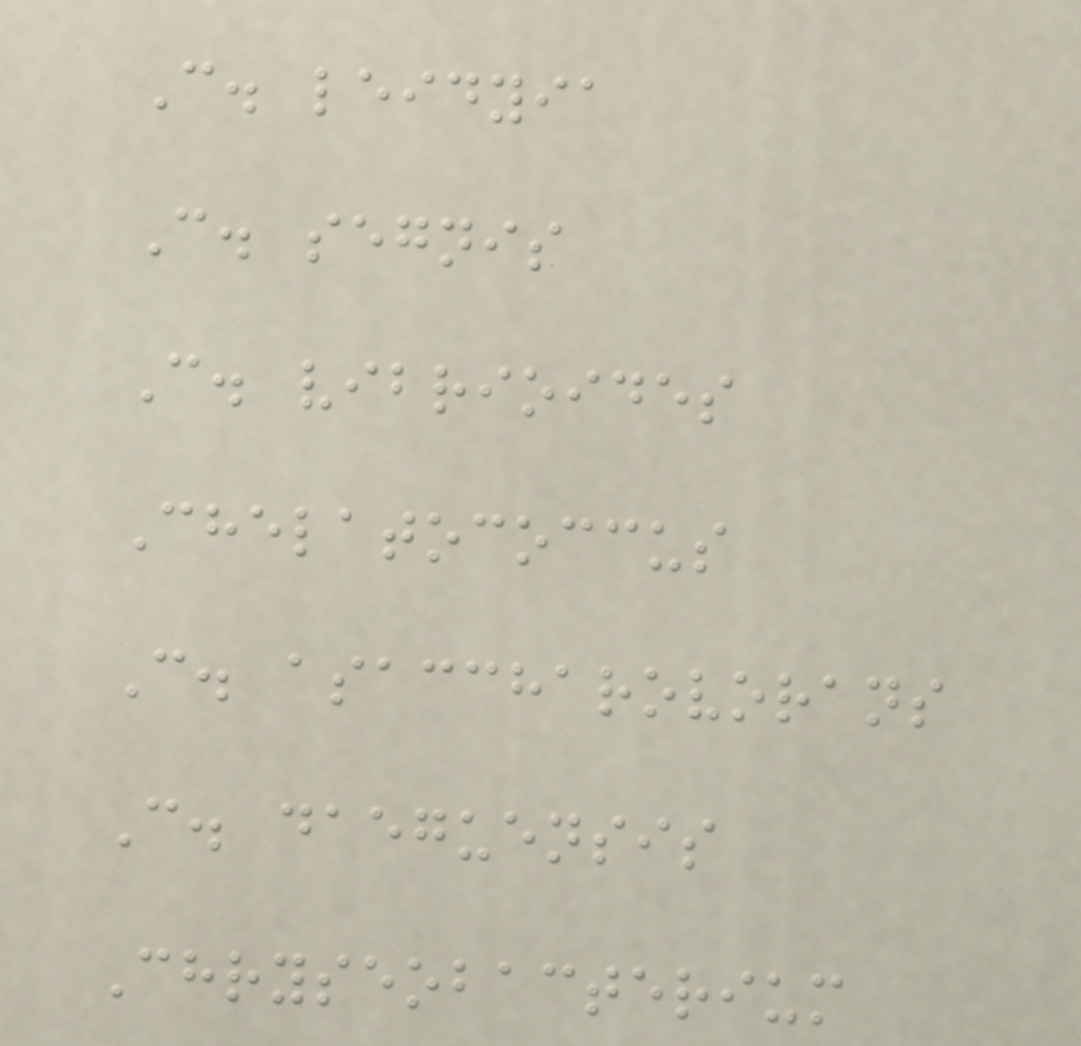C. leidyia
C. segnis
C. vibrioides
Chelatococcus
C. asaccharovorans
C. daeguensis
Chryseobacterium
